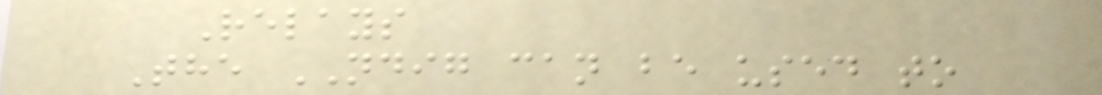Relays
The NDIG can be used to
